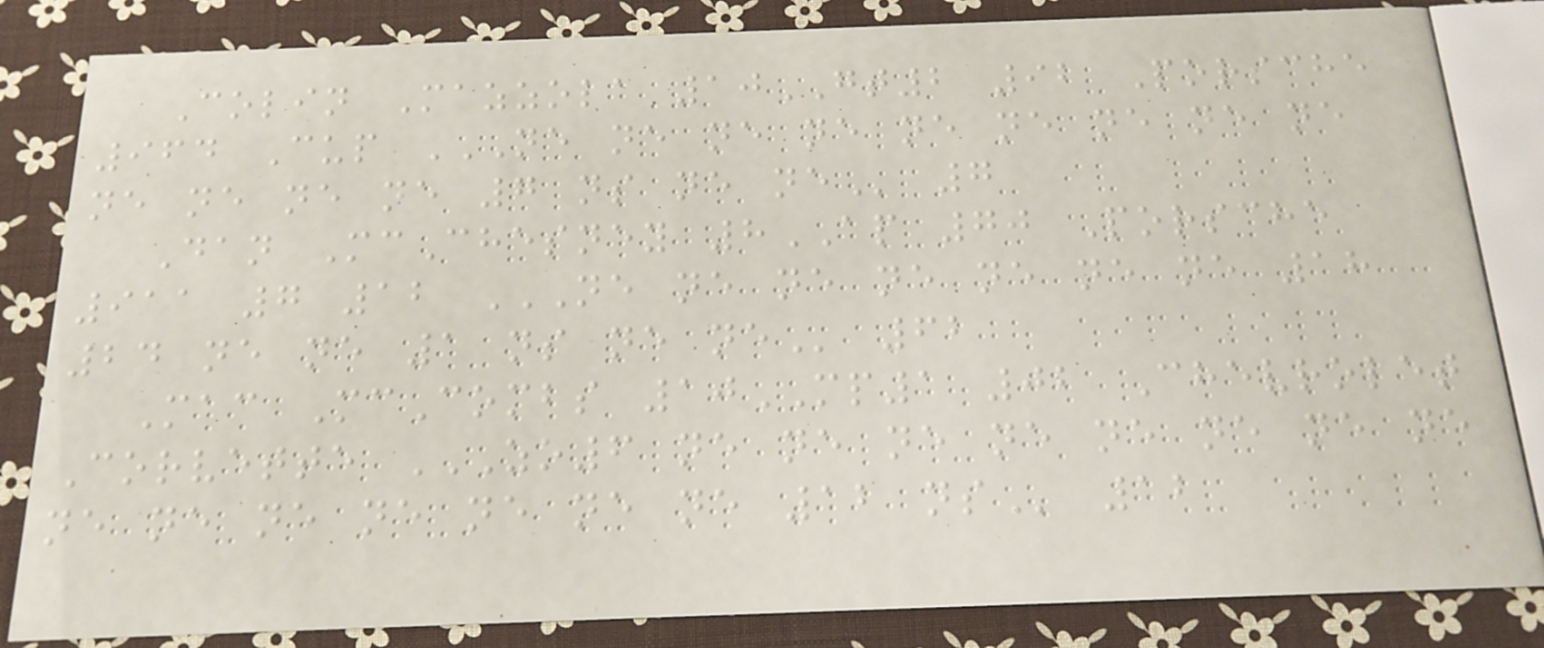Colin Mazzola 10GT2 92 Porsche
964 Cup NE NE NE NE NE NE NE NE NE
NE NE NE NE 7 NS NE NE 7
Dan McChesney 8AP 70 Porsche
911 7 12 NE NE NE NE NE NE NE 18
24 NE NE 1 NS NE NE 62
Mac McCombs 10MP1 02 Chevrolet
Corvette ZO6 NE NE NE NE NE NE NE NE
NE NE NE NE NE NE NE 12 NS 12
